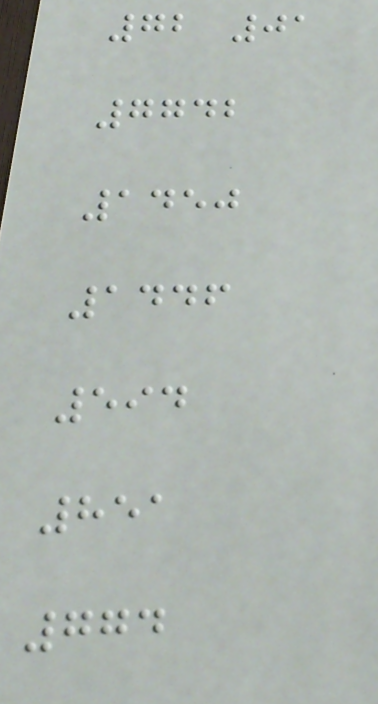72 01
7742
1450
1446
594
851
774
